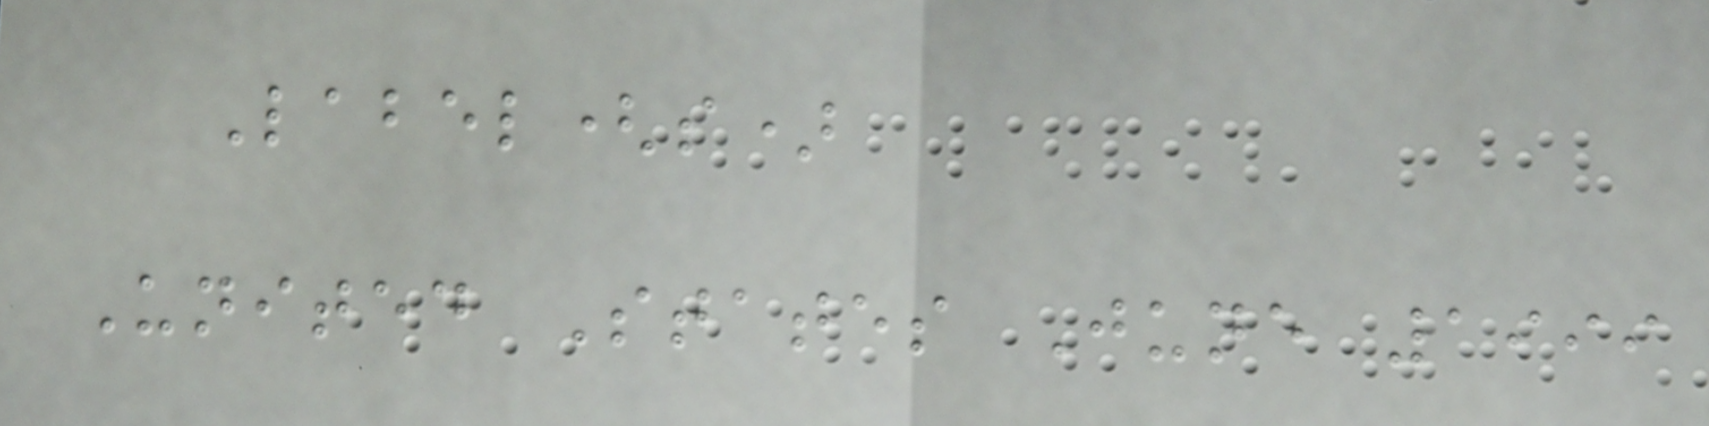Label(s)
United States June 1999
